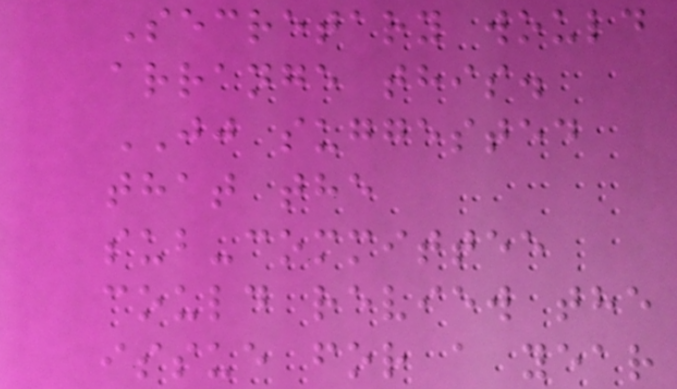Secretary would
arrange this.
JJ suggested
that the
sub-committee
could review the
issue for a year
